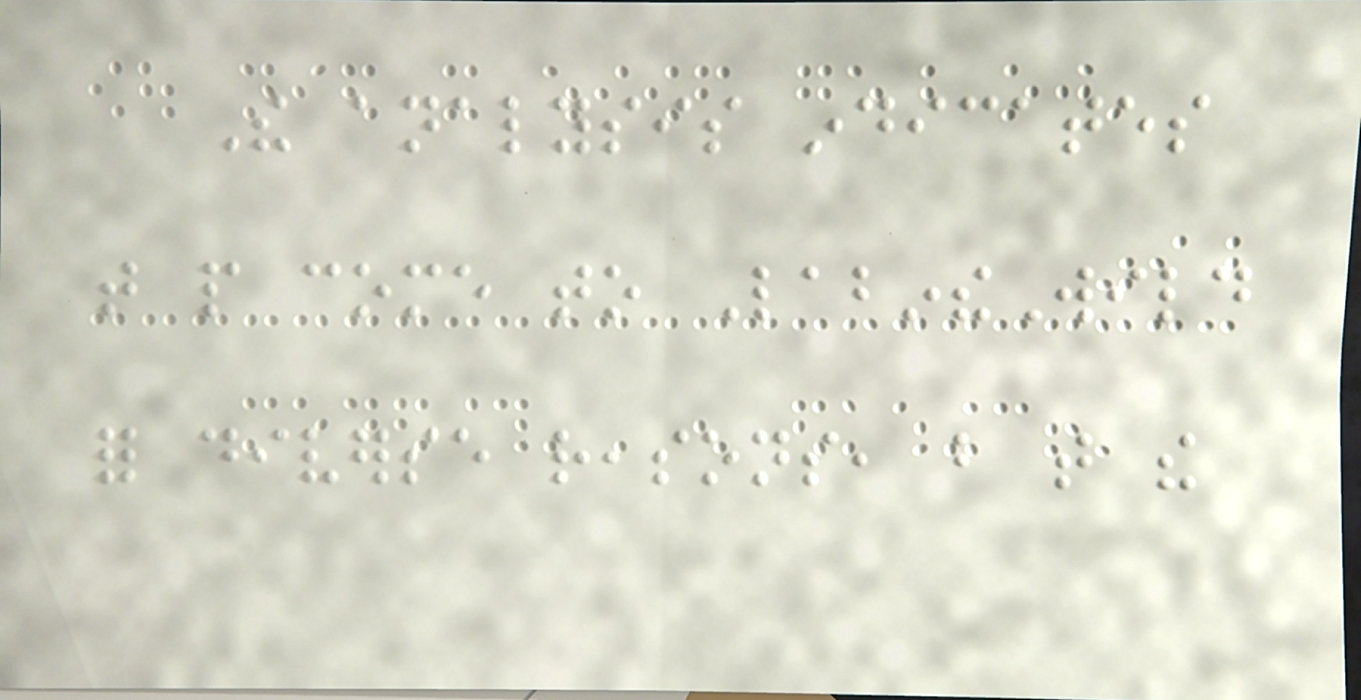The analysis indicates
that people come to LabintheWild
for diverse reasons, but that the
